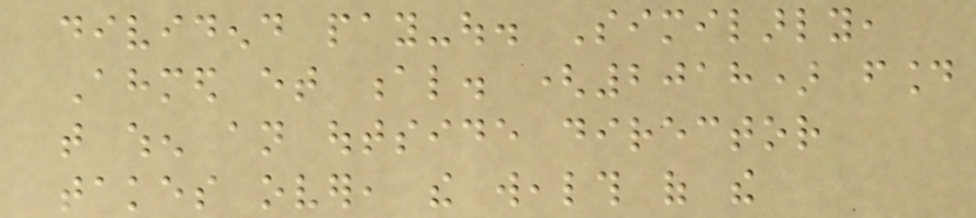dividend pay-out. Similarly,
Ahmed et al. (2018) found
that when an outside director
takes over, the wealth of the
